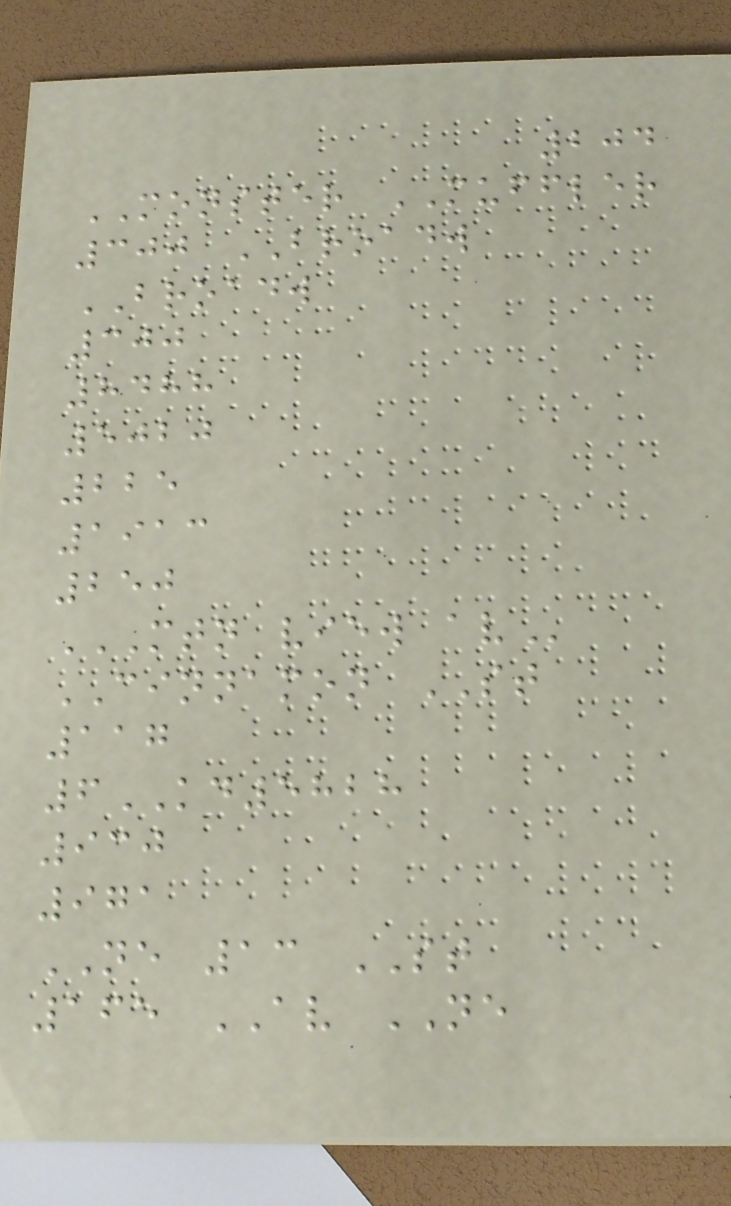204
MONSTER MUFFLER
300 BROADW
BROADW
300
8488
5020
225
1913
250
MTN VIEW AV
CINNAMON ST
117
6KD5828
930
971
NE 13 ST
165 AV NE
